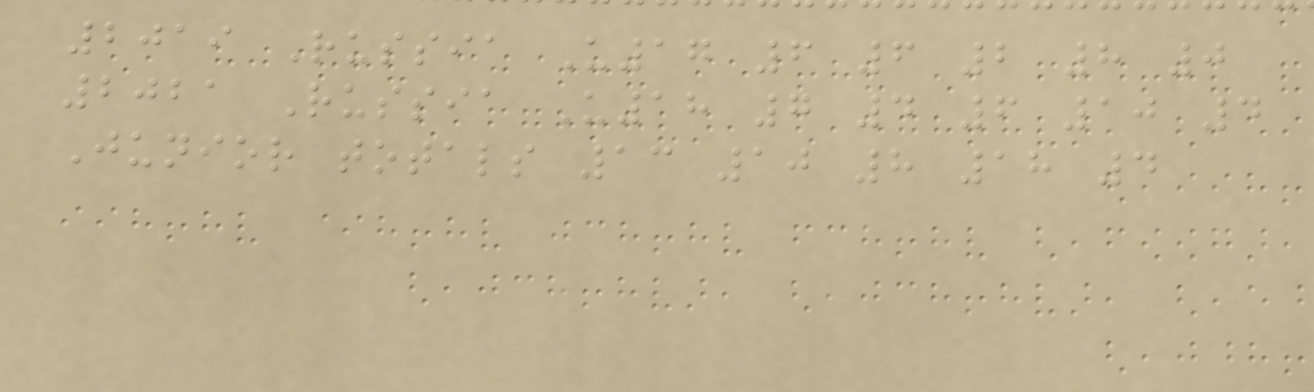2019 Russia U17 6 6 2 8 0
2021 Russia U18 7 4 6 10 4
Junior totals 13 10 8 18 4
